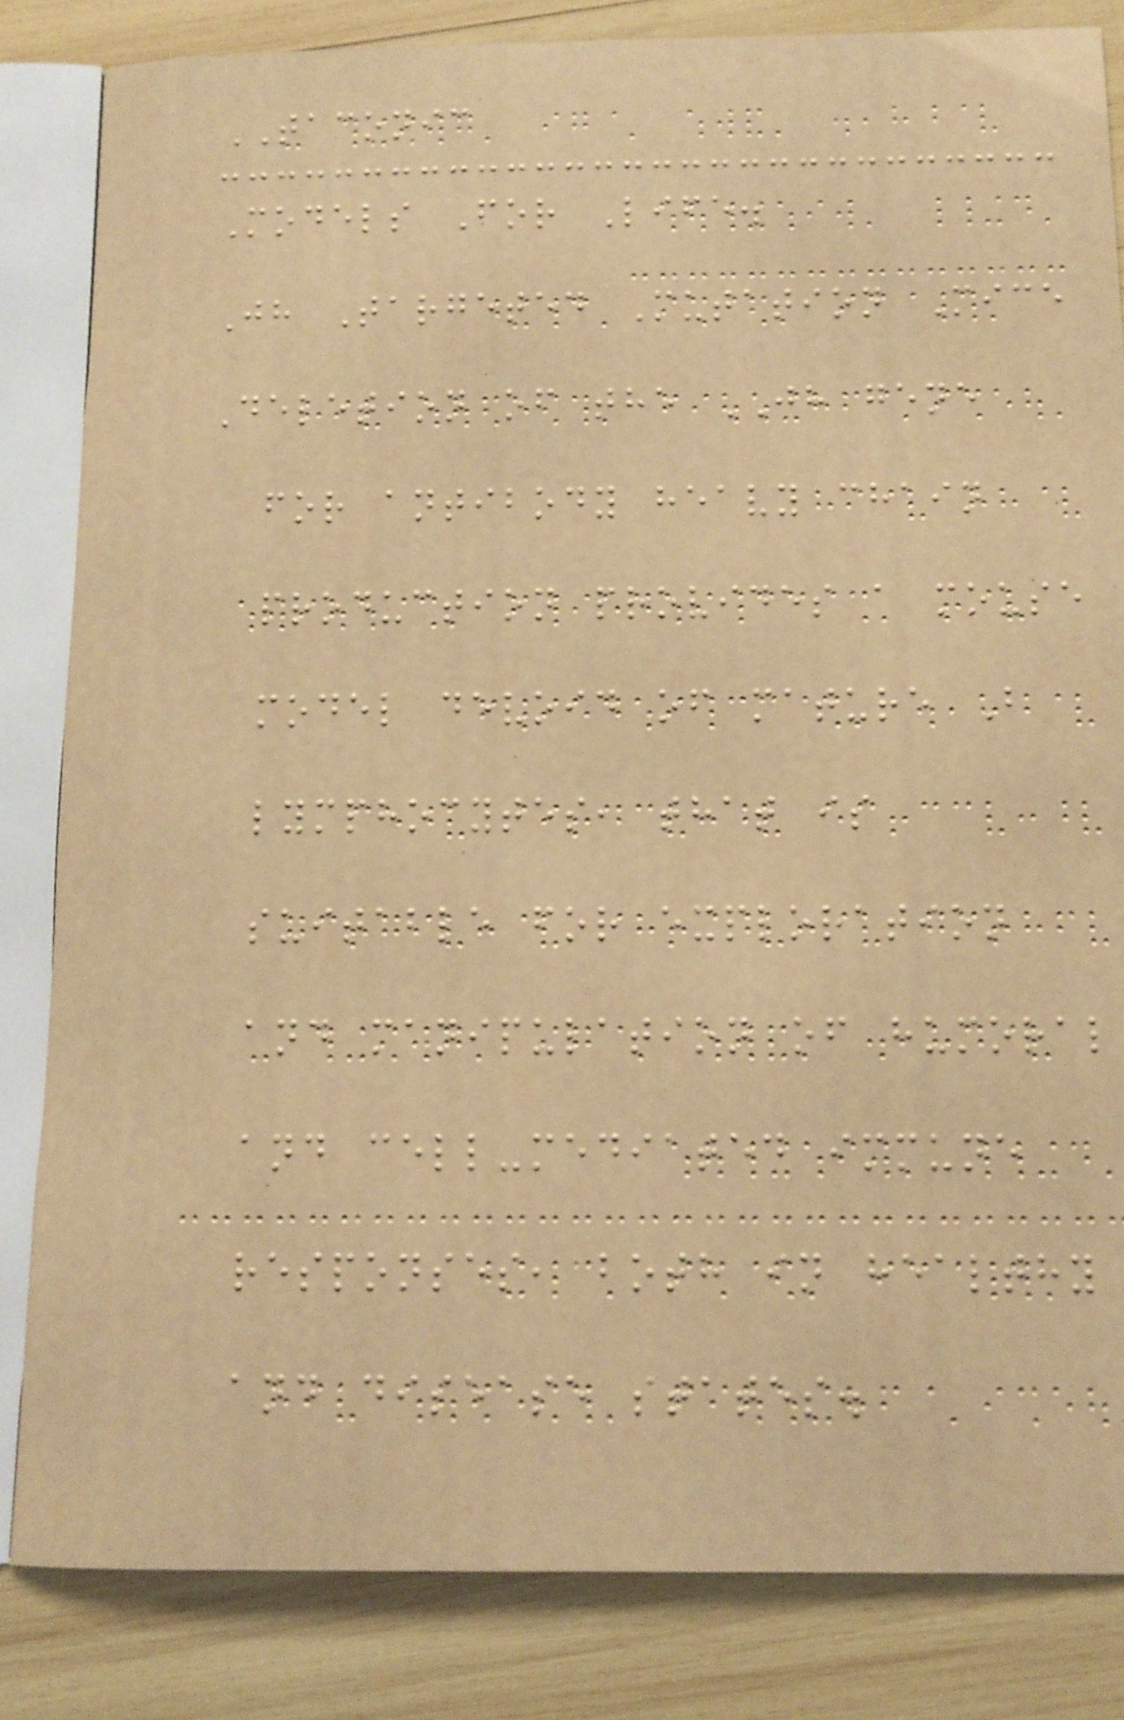TACONIC
Models For Life.
Jh Targeted Mutation Mice
Deletion of the JH gene
for antibody heavy chain
production provides a mouse
model devoid of mature B
lymphocytes, that is
suitable for exploration
and manipulation of humoral
and cell-mediated immune
responses, both in healthy
and disease states.
